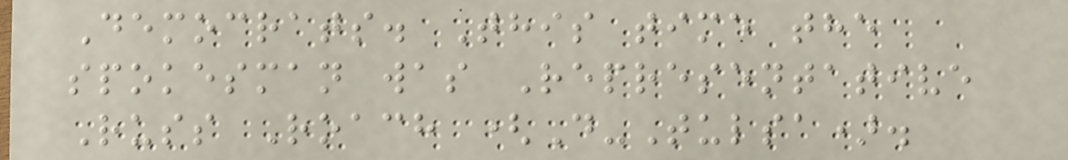Democrats. This time the
spokesman was Representative
Russ Roach (D-Tulsa).
